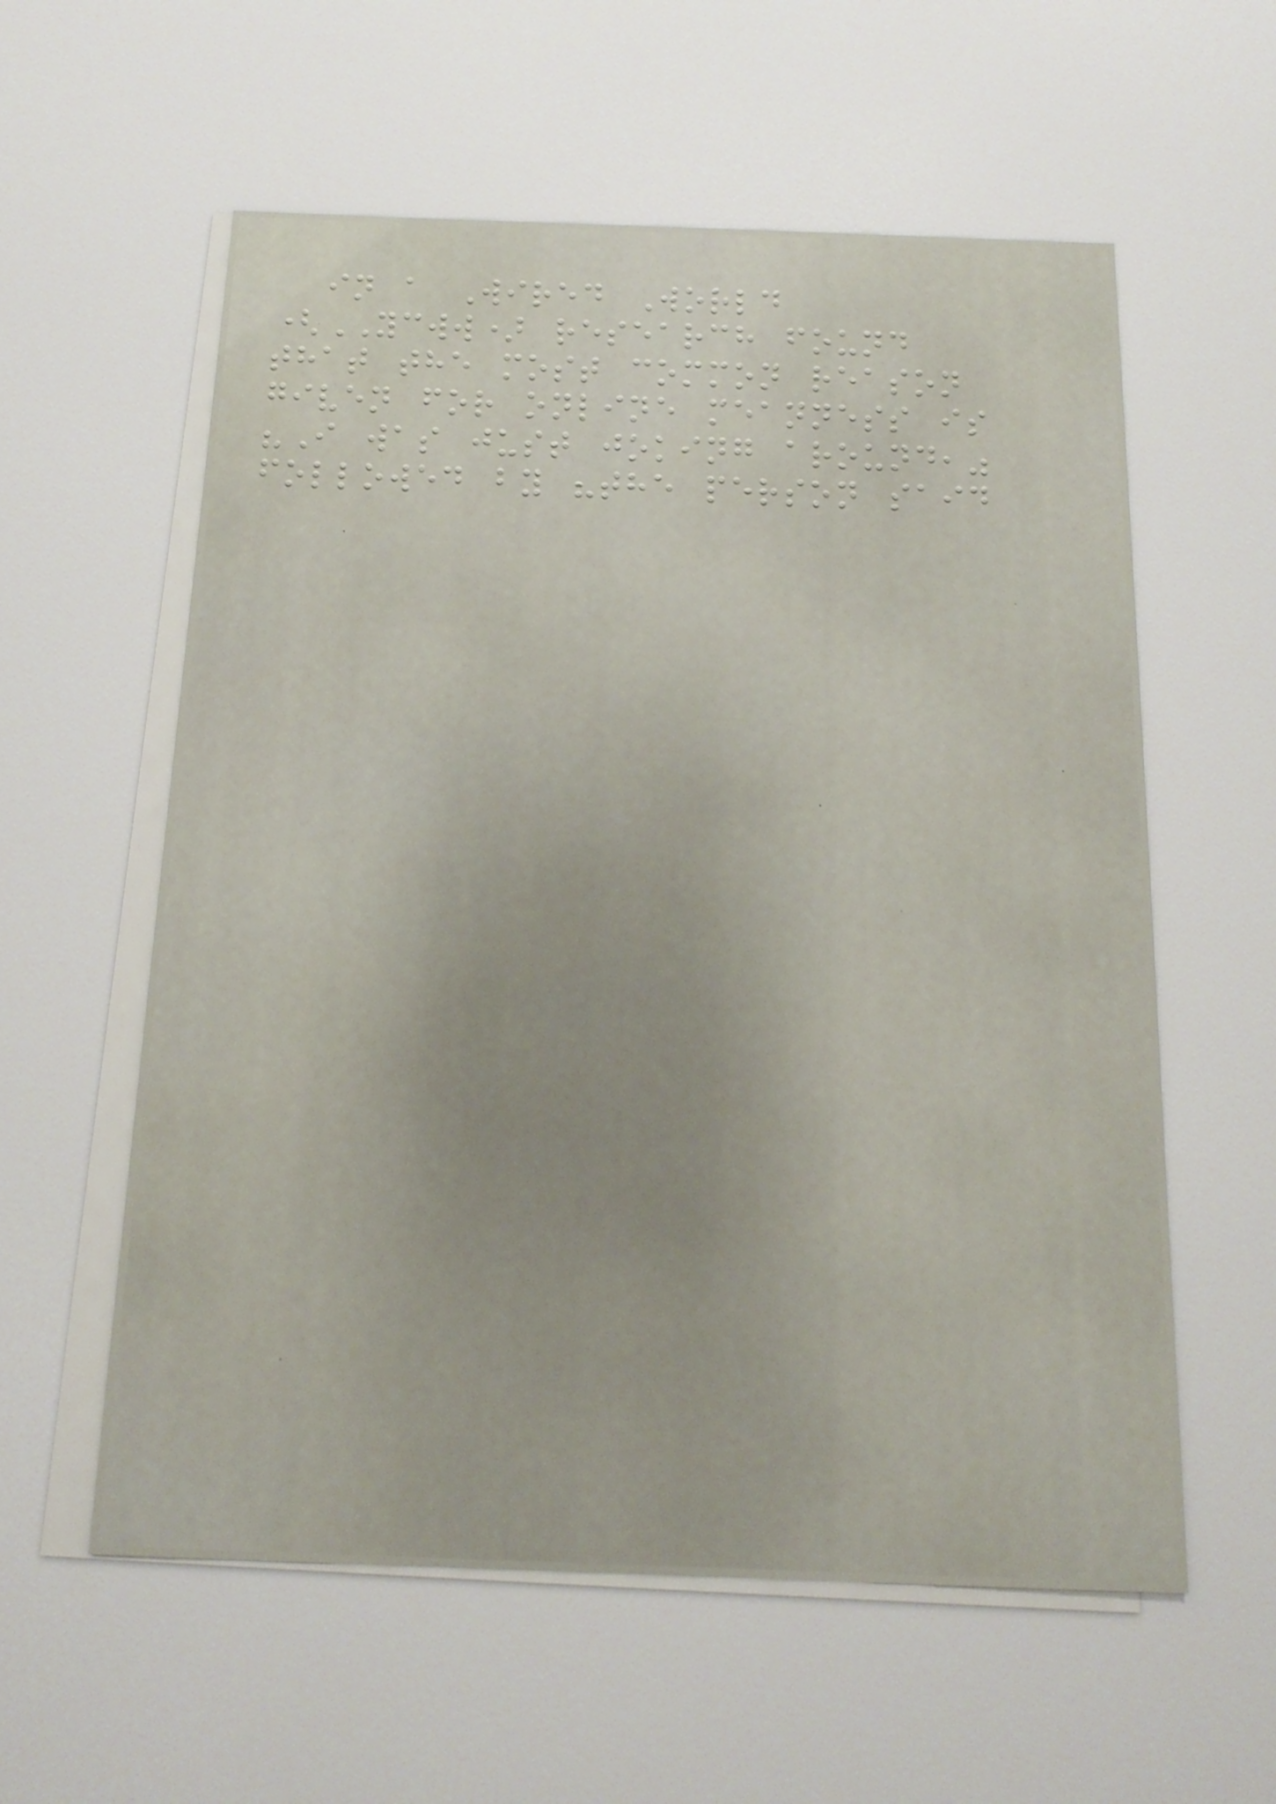in a Wired World
(YCWW) research found
that the most common reason
given for online meanness is
"I was just joking around,"
followed by "the person said
